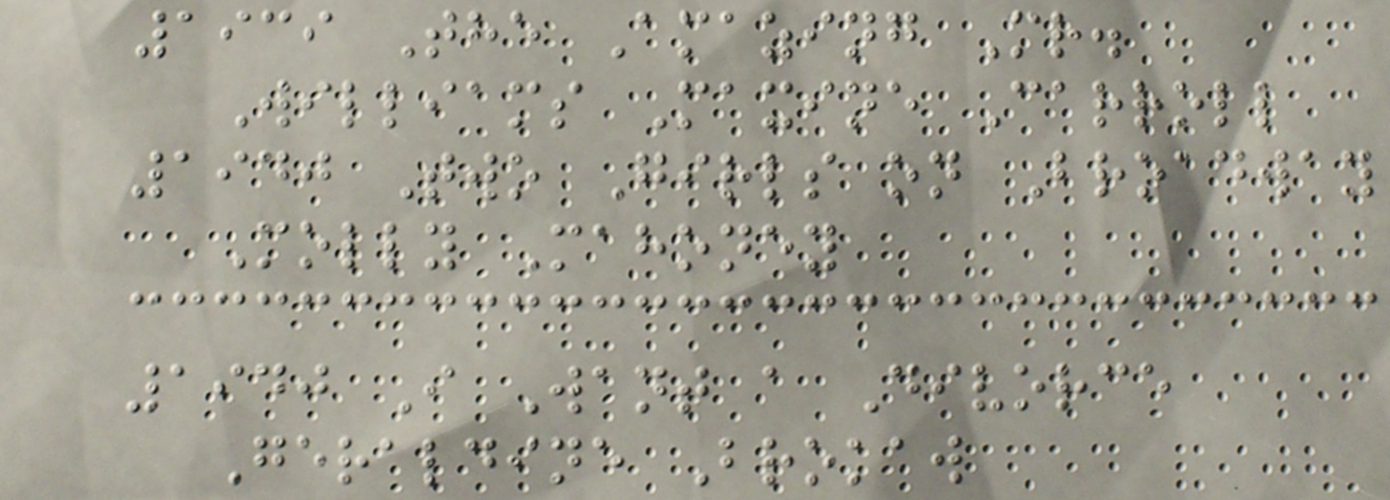1939 The Amazing Mr.
Williams Maxine Carroll
1940 Two Girls on Broadway
Molly Mahoney
1940 I Want a Divorce
Geraldine Brokaw
